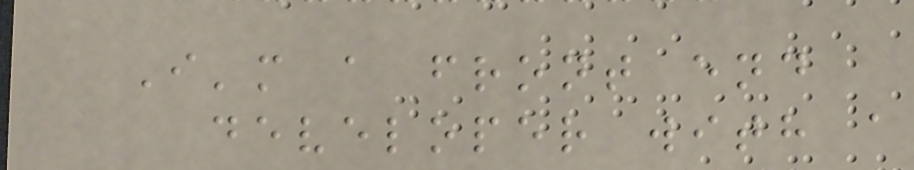I'm a front end
developer with a
